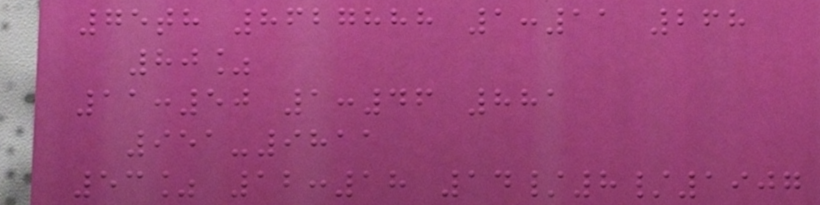75th 8627888 1:11 268
80%
11:50 1:46 881
951-9811
53% 12:18 14/8/1907
